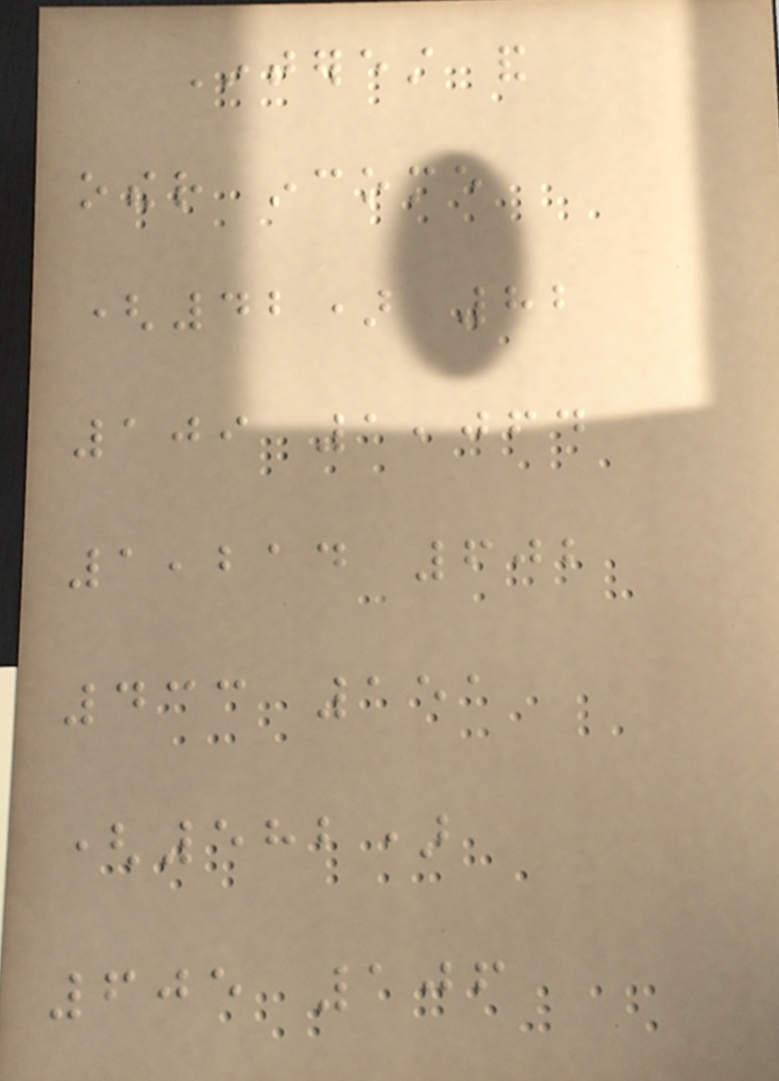Interest and
other income
(42) 82
109 1,064
1,214 602
433 151
(582)
605 106
